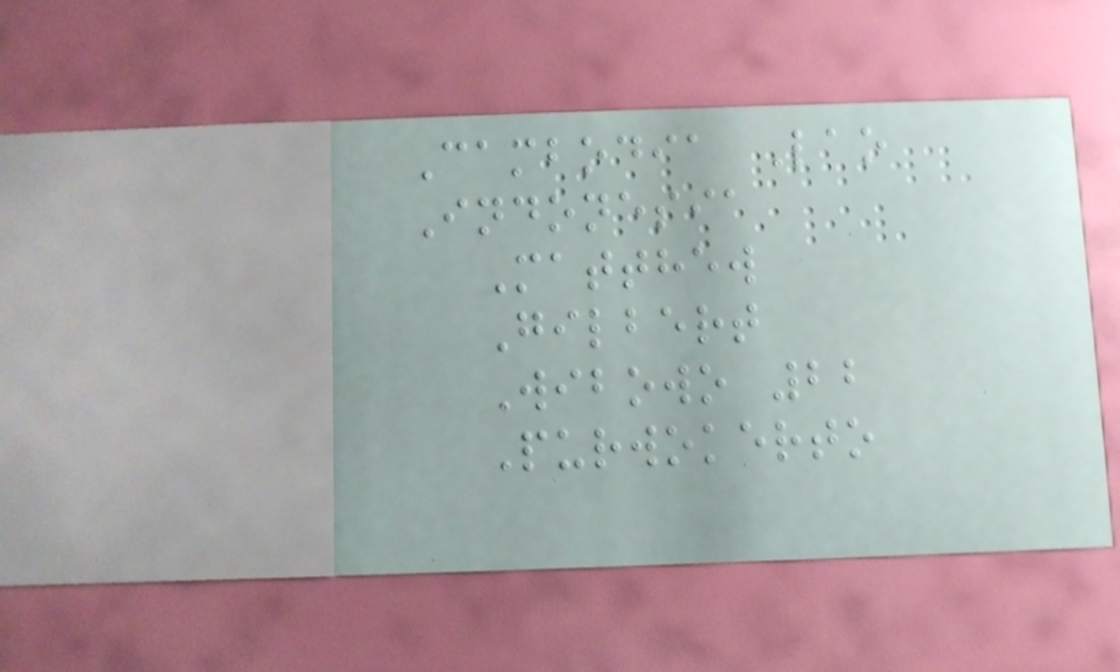Cambodia Lao
Indonesia
Matthew
Gilbert
Wibowo 22
Purwokerto
